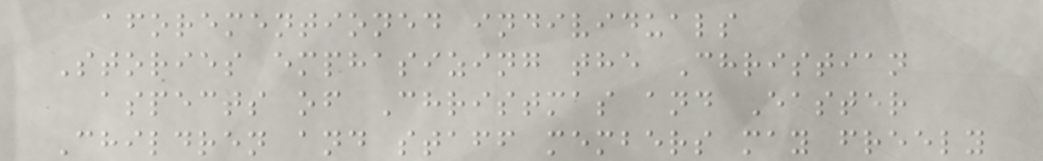aforementioned individuals
Stories emphasizing the Christian
aspects of Christmas and Easter
Children and staff members may freely
